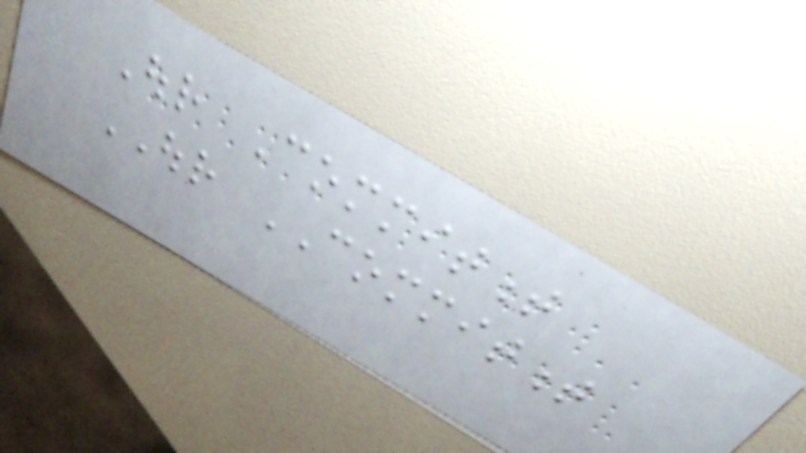Our Commitment
OUR COMMITMENT
